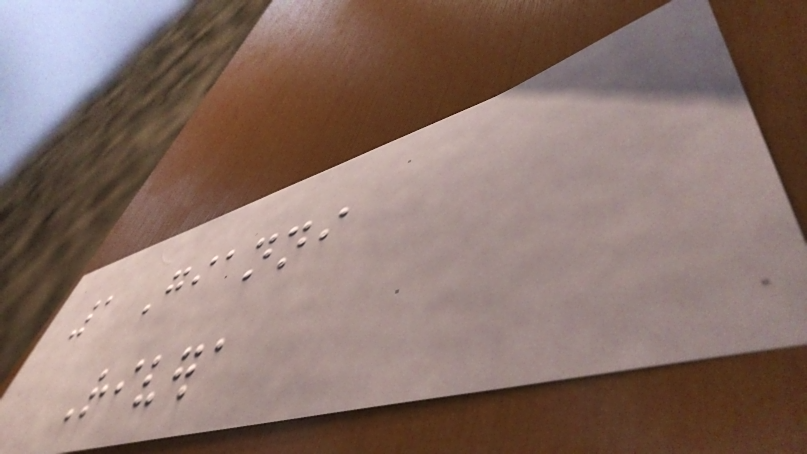1 Gianni
Rivera
